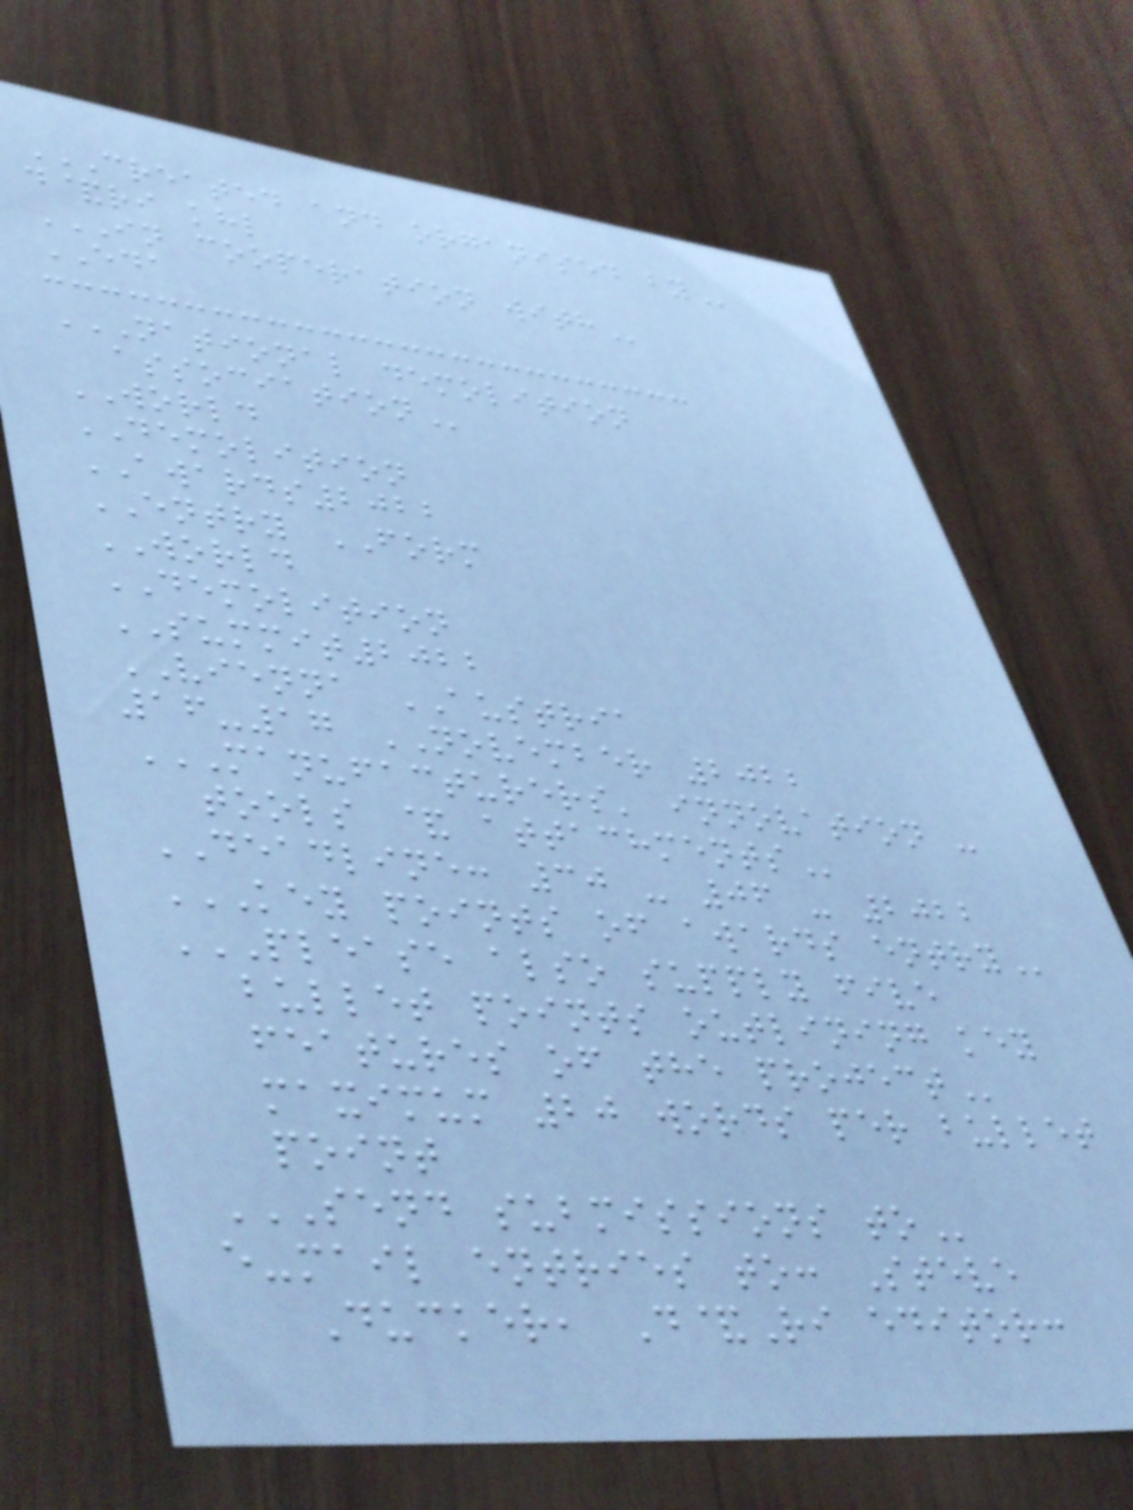CREATED AND ORGANISED BY
d&ri khl
IN COOPERATION WITH
EDA
NATIONAL DEMOLITION
ASSOCIATION
WORLD
DEMOLITION
AWARDS2022
ENTRY FORM
WORLD
DEMOLITION
SUMMIT2022
VIENNA AUSTRIA
16-17 NOVEMBER 2022
MANUFACTURERS' INNOVATION -
TOOLS & ATTACHMENTS
DEADLINE: 30 - 06 - 2022
KEY POINTS OF AWARDS ENTRY
PLEASE ALSO SUPPLY FIVE
BULLET POINTS OUTLINING KEY
FEATURES OF THE PROJECT
maximum 20 words per bullet
point
SEND SUBMISSIONS TO
e-mail entries to: Steve
Ducker, D&Ri editor:
